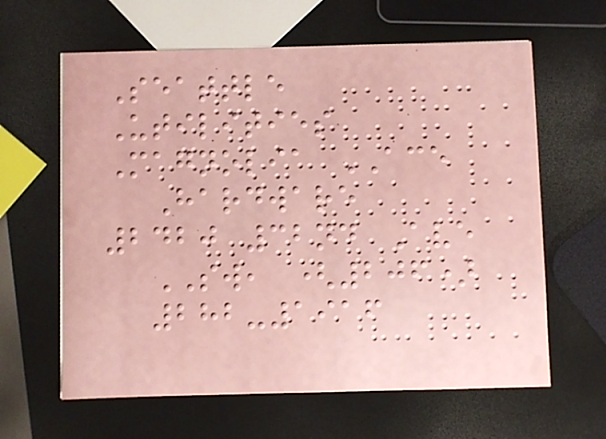Seattle
Utilities
Magnolia ACE
Hardware
2420 32nd Ave
SW, (206)
282-1916
